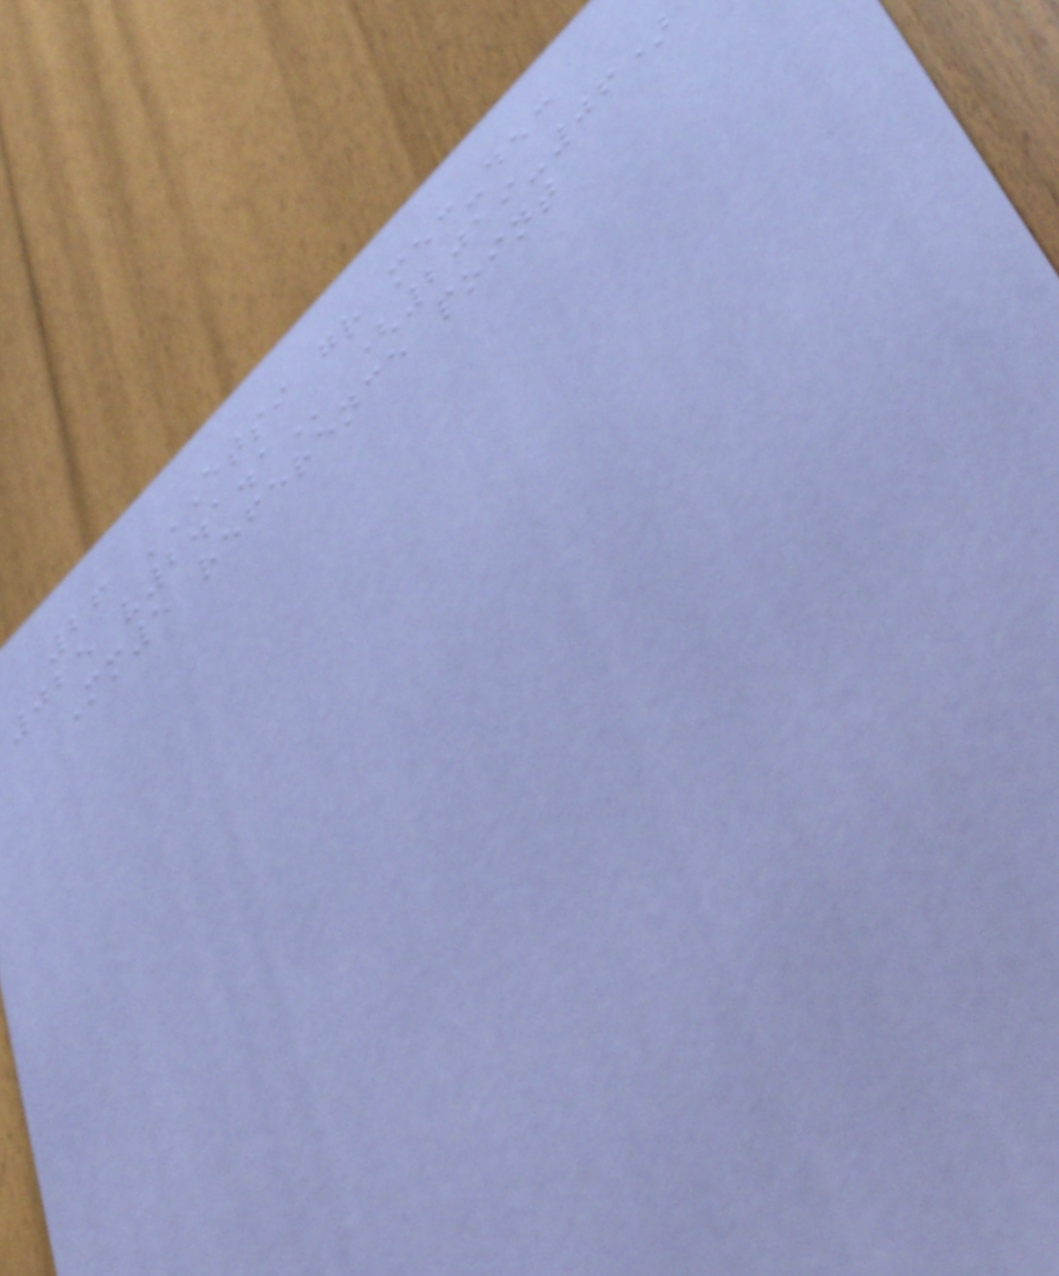26 ETSI GR MEC-DEC
025 V2.1.1 (2019-06)
Mm5 reference point
